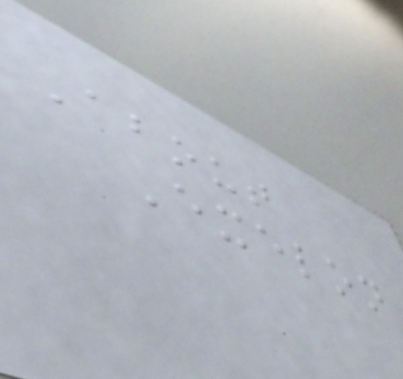About
Exelon
